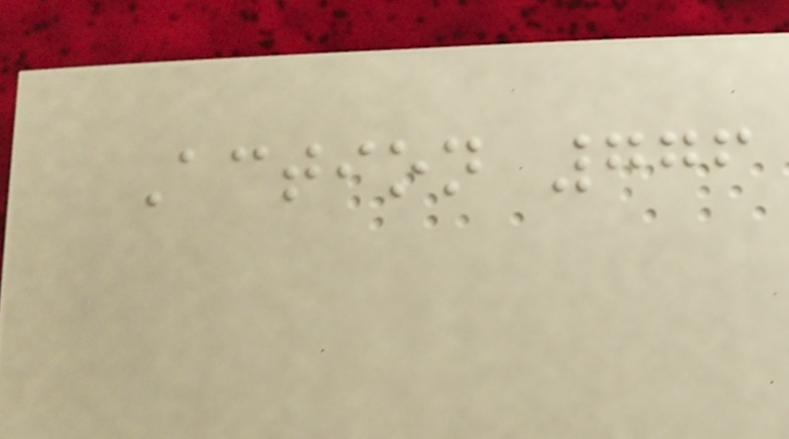Action 776
